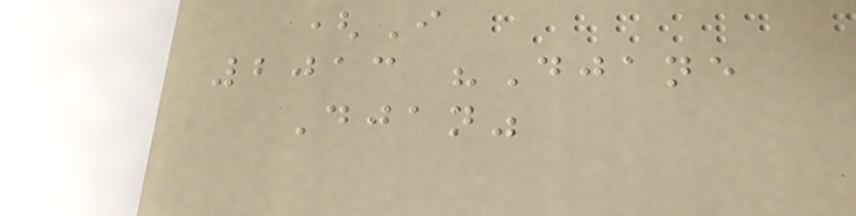(I
2013 "Djane
Djan"
